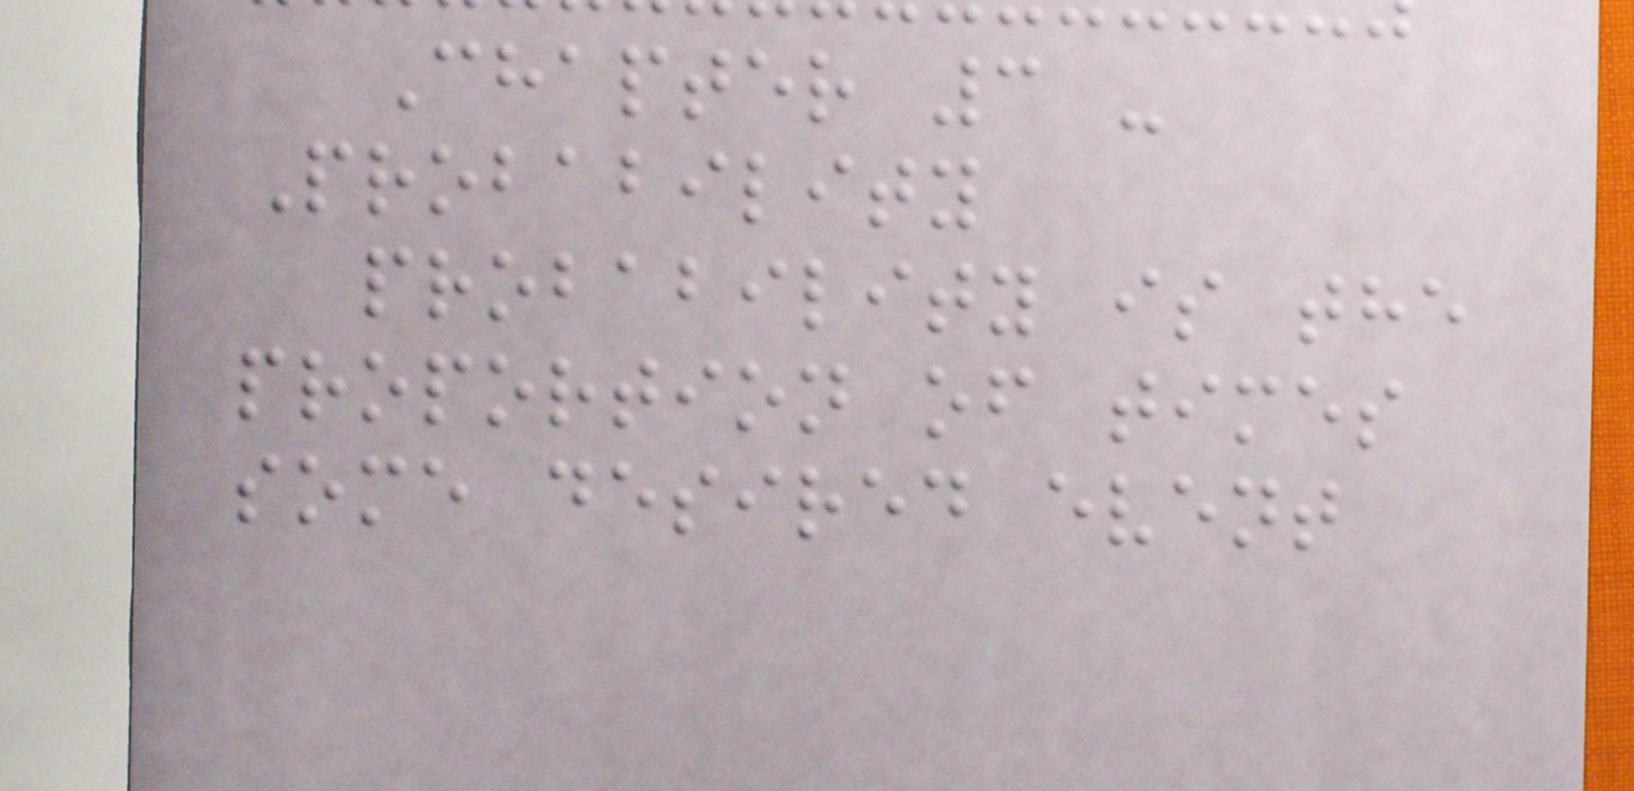Chapter 3 -
Probability
probability is the
proportion of times
some desired event
